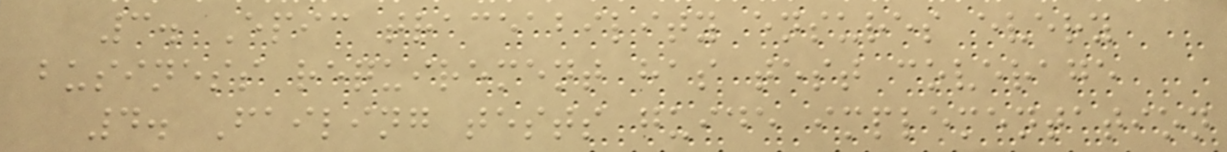3. Epic traceability ensures every
business requirement has test coverage
4. Failing tests guide implementation
